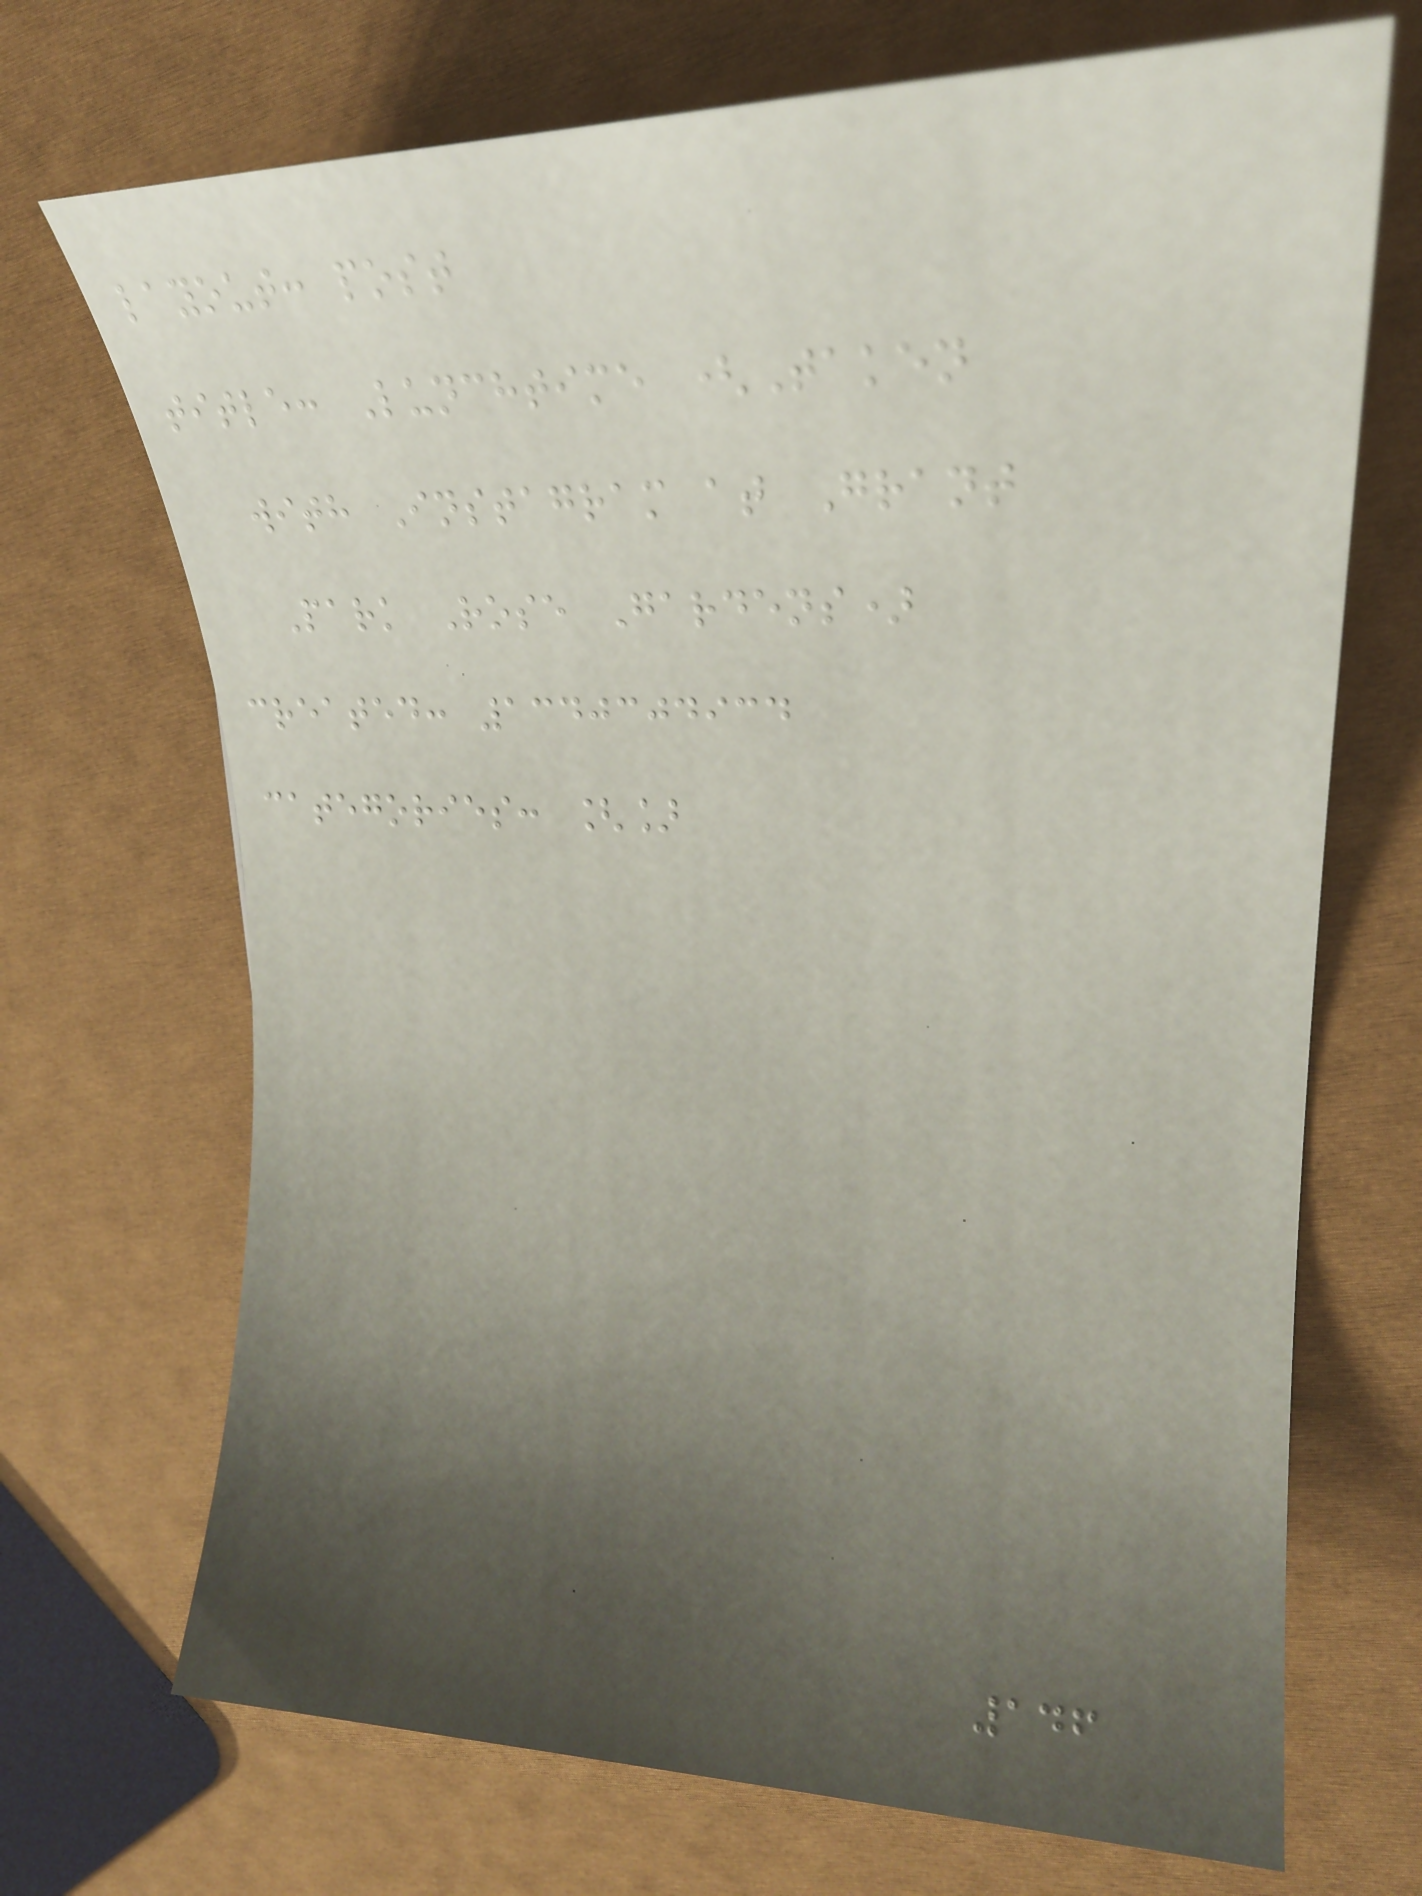layout: post
title: Lunchtime (Taken
with Instagram at Grant
Park Rose Gardens)
created: 1340304934
categories: []
146
